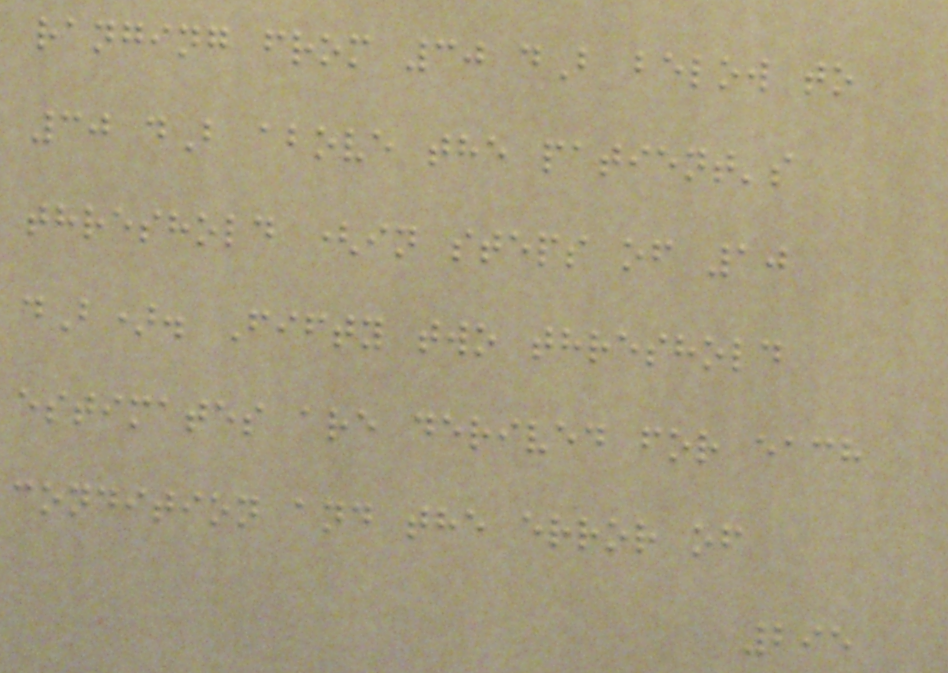ranging from 30 dB below to
30 dB above the patient's
threshold (in steps of 10
dB). Fifty two threshold
estimates are derived for each
condition and the error of
295
